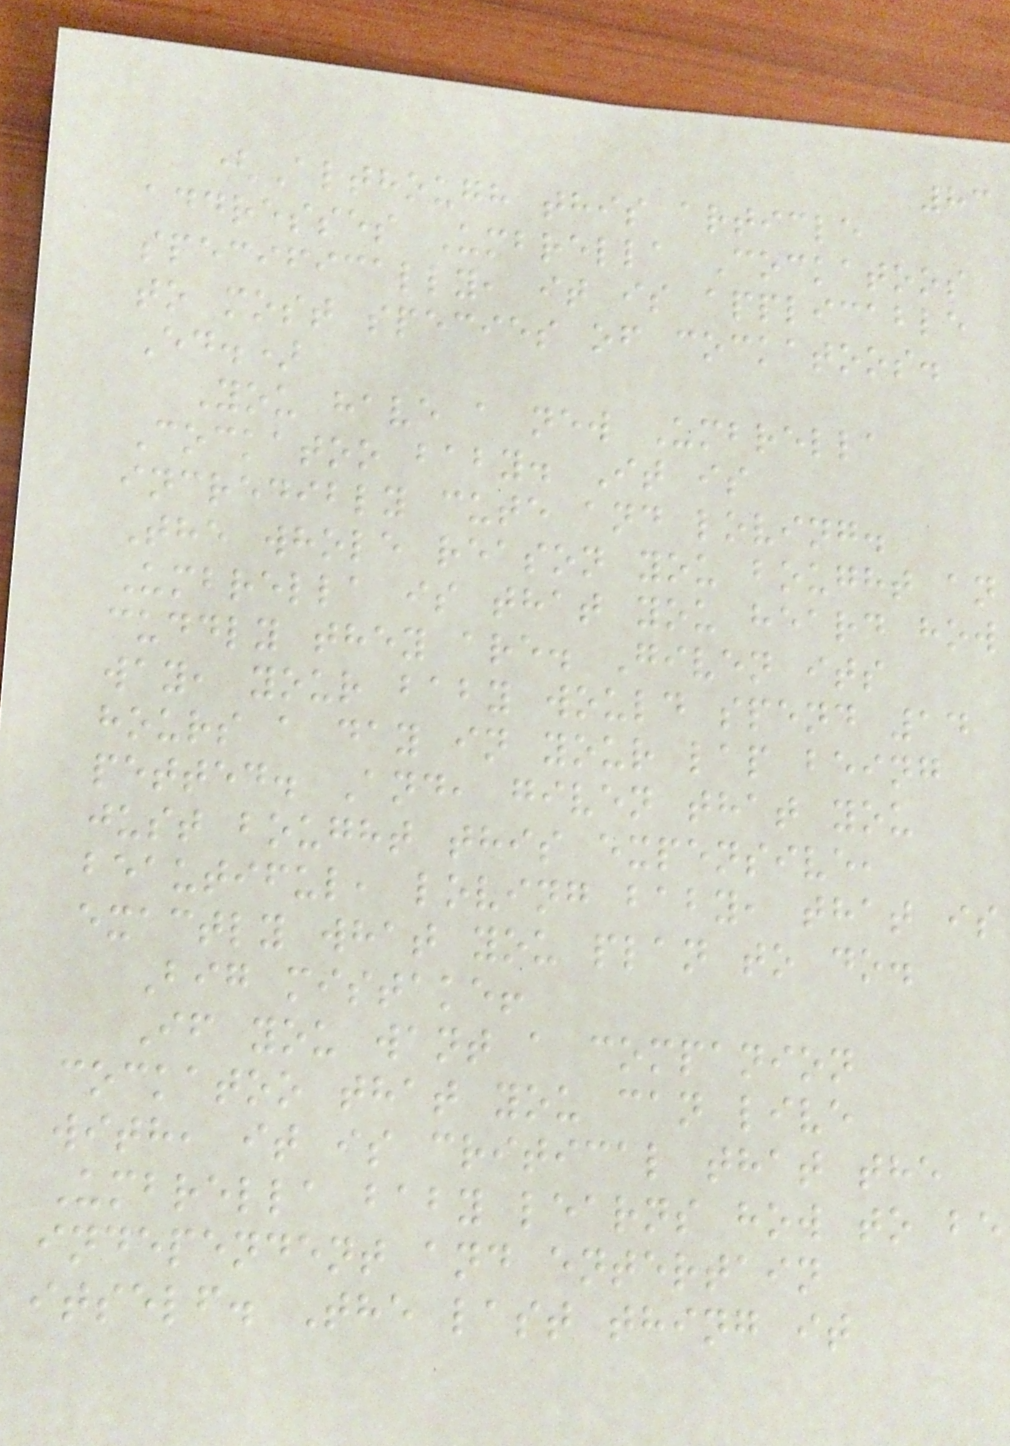83
(Although this article
addresses Umbrella Cockatoos
specifically, it is applicable
to most species of cockatoos.
Ed.)
You have a new Umbrella
Cockatoo baby. It is
incredibly cute and loving.
The whole reason you bought an
Umbrella is that you heard how
cuddly they are. Given its
way, your baby would spend 14
hours a day in your lap being
petted. And, given that you
just bought this expensive,
beautiful, loving baby, that is
exactly what you plan to do.
Big mistake!
If you want a companion
cockatoo that you can live
with, it is critical that the
Umbrella baby learns how to be
independent and entertain
itself. The last thing it
